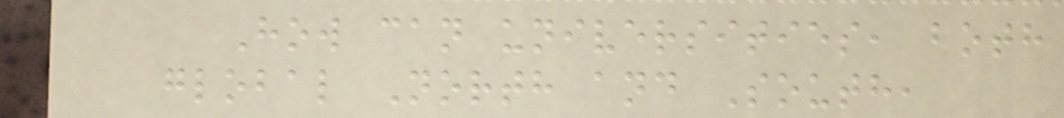How can universities, both
global North and South,
